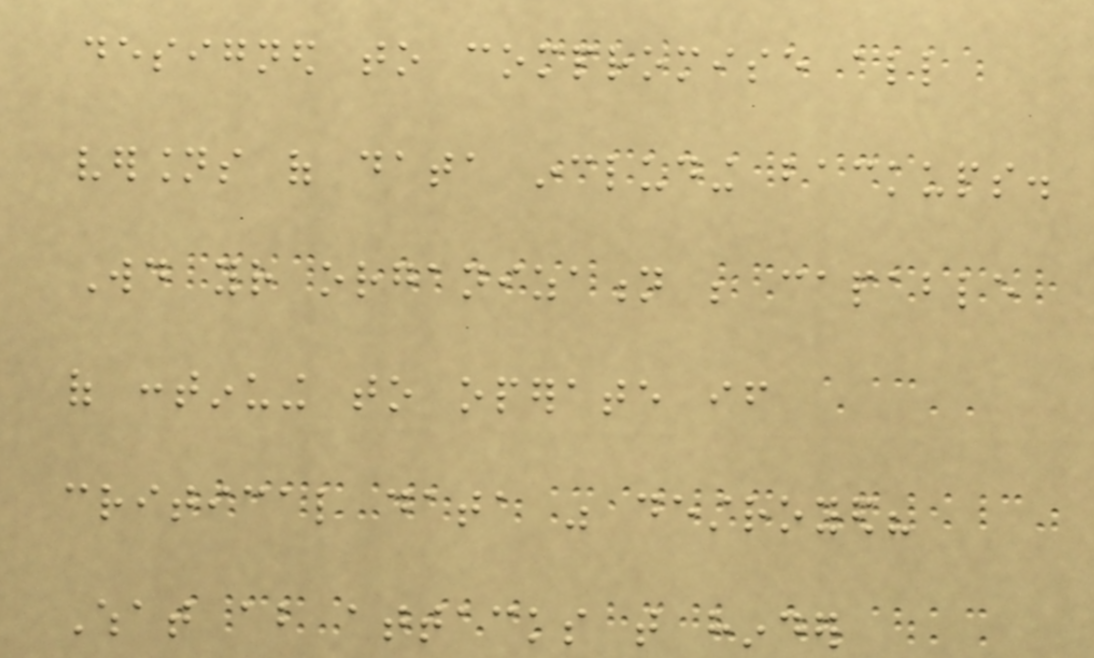designed to compromise all
versions of data including backups.
Would your organization be capable
of continuing to operate if
critical data was destroyed?
What about attacks that hinder
